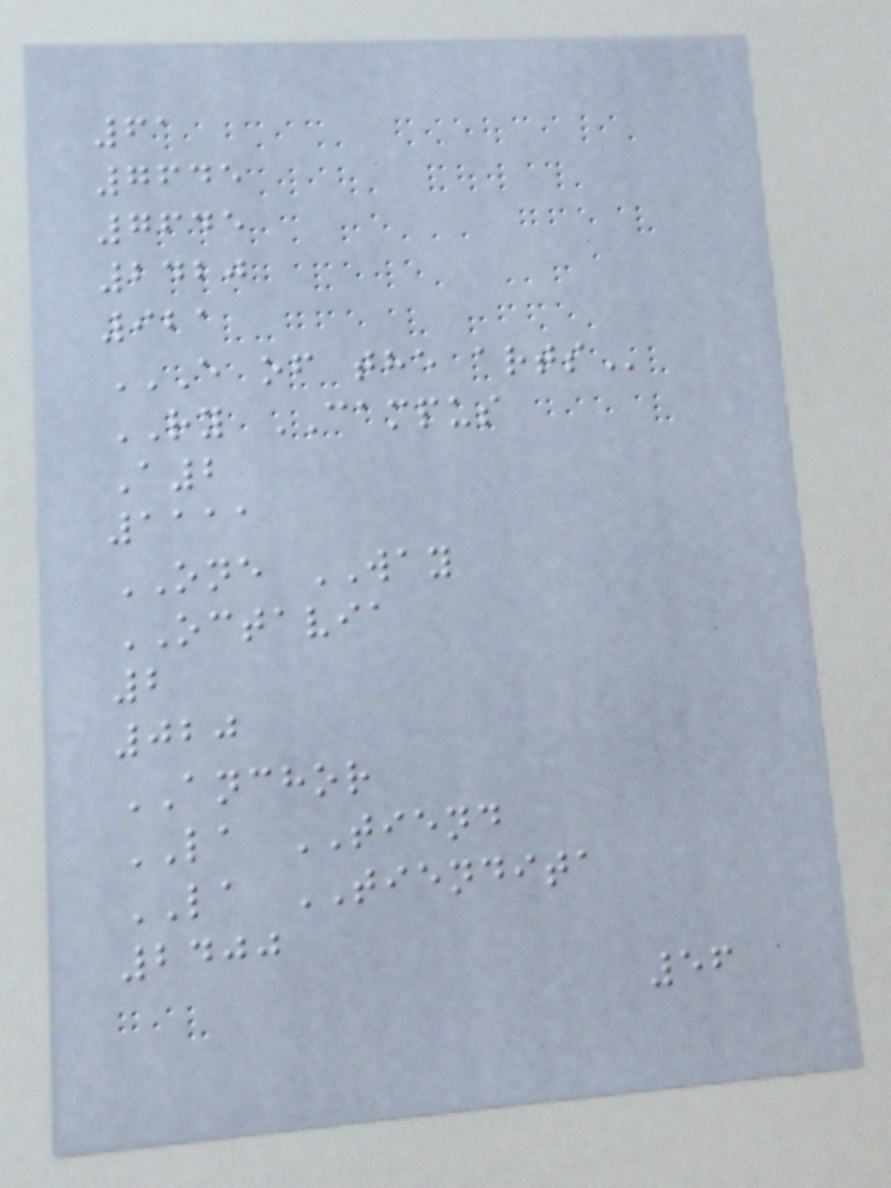61
7645
7645
2420
921
E OF THE ARTS
RY CAMPUS
A2
1111
ONE WAY
OCTAVIA
2
020
ANCHOR
LA TIEND
LA TIENDITA
2400
56
